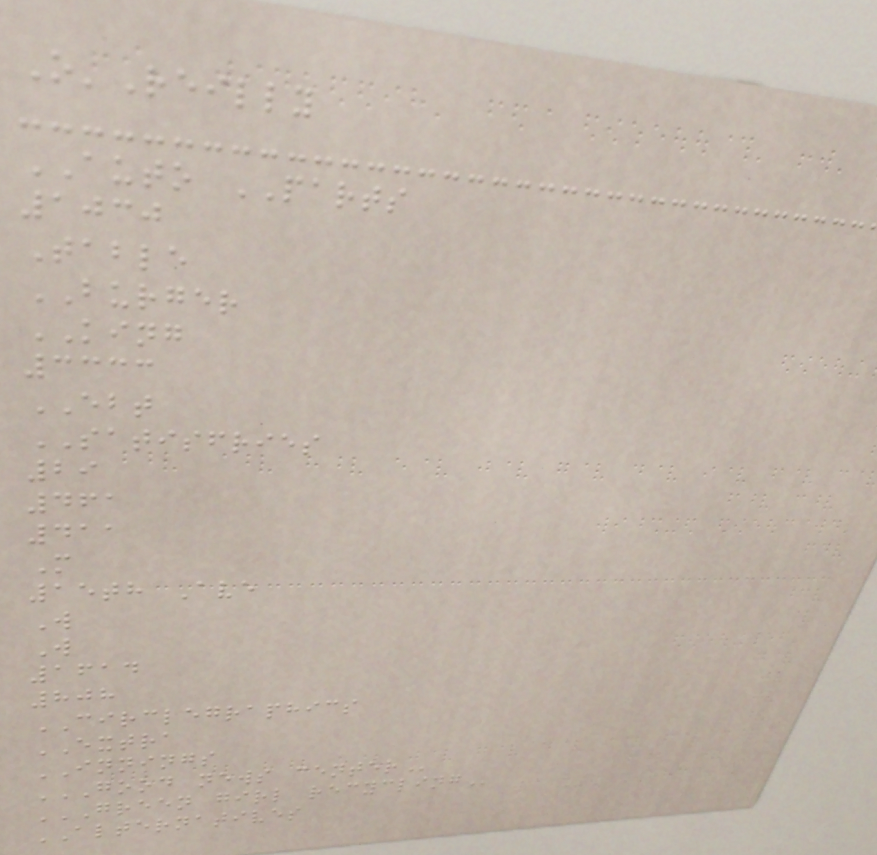O'Reilly
AUTO PARTS
1030
Table
BURGER
KING
3333
EBT
SATISFRIES
29
461
411
M
15th Ave
W
W
1614
808
CIRCLEGRAPHICS
EXTRA
INNINGS
GOOD NEWS CENTER
GREEN GIRL RECYCLING
ALTERNATIVES
